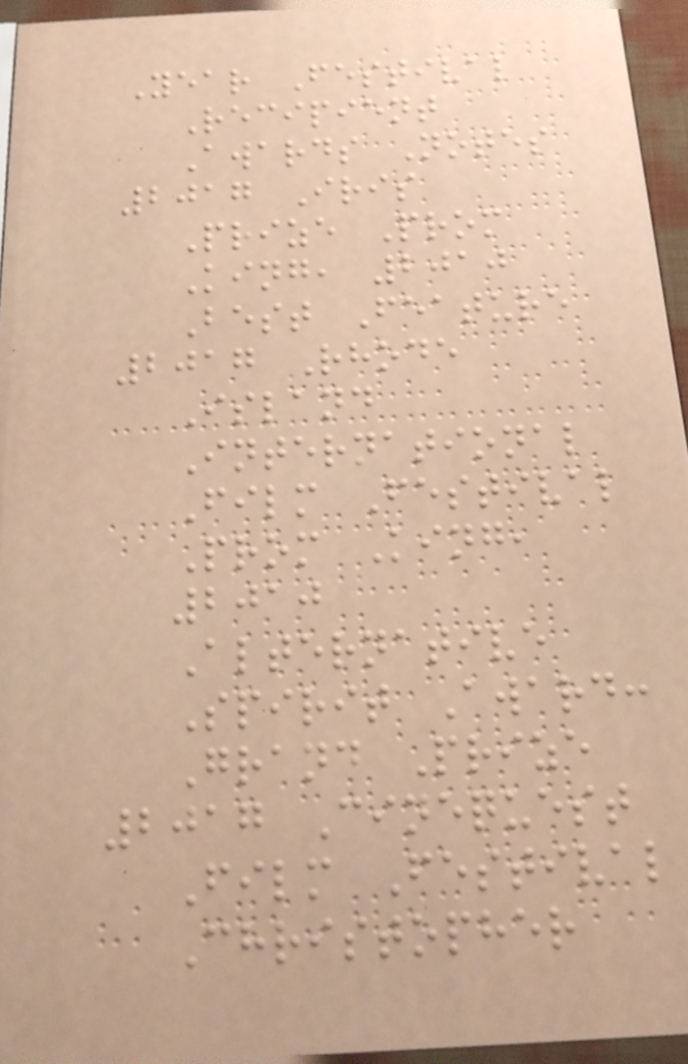Year Festival
Recipient
Awards Notes
2017 Iris
Prize Prom
King, 2010
Best Feature
2017 Rhode
Island
International
Film Festival
Prom King,
2010
Alternative
Spirit Award:
Grand Prize
2017 Cinequest
Film Festival
Christopher
